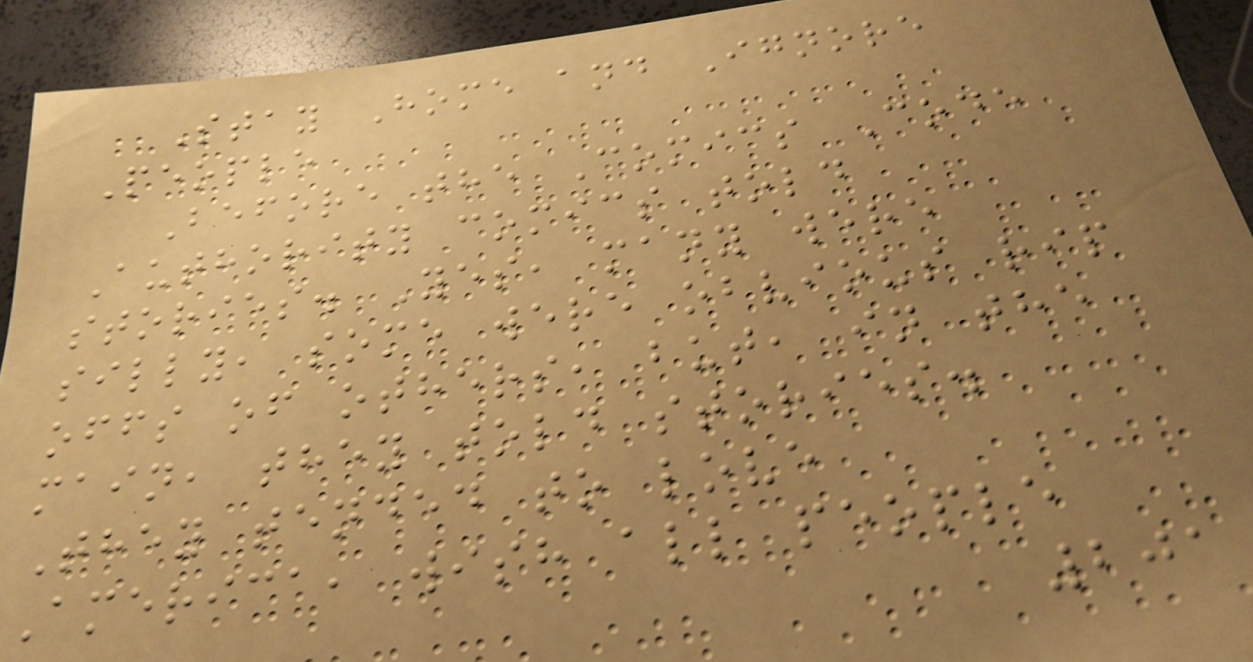Stay Home and Ignore
People
Before the Comics Code
Authority comics told
stories. Yes, many were
silly, some were obvious rip
offs of others, but, in the
main, they told stories.
They tended to love
America, wish all people
201
